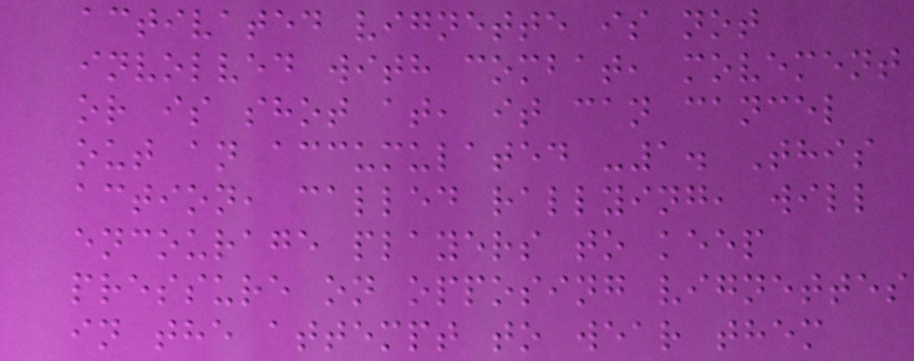activated vignette is not
involved with combat, movement
or is shot at, it can cancel
out an accumulated -1. This
action, called rallying, will
encourage players to keep
pressure on opposing vignettes
in the attempt to wear them
